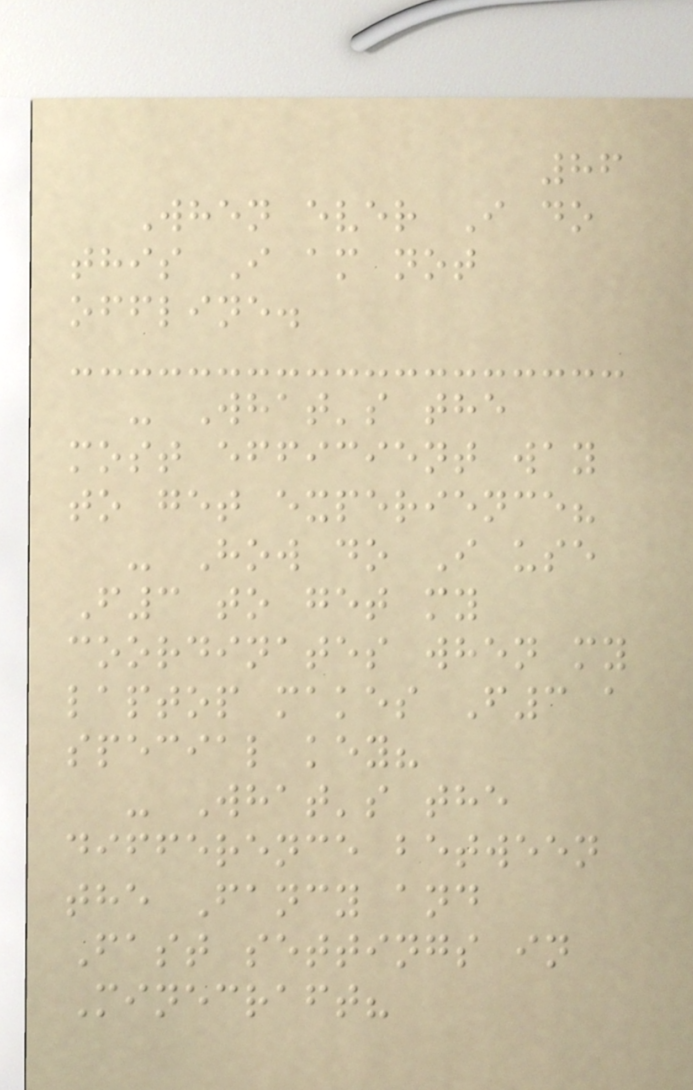86
When ever I do
this I am not
offline.
- What's the
most efficient way
to get experience?
- How do I use
F3 to get my
coordinates when my
laptop makes F3 a
special key?
- What's the
difference between
the Fancy and
Fast settings in
Minecraft?
